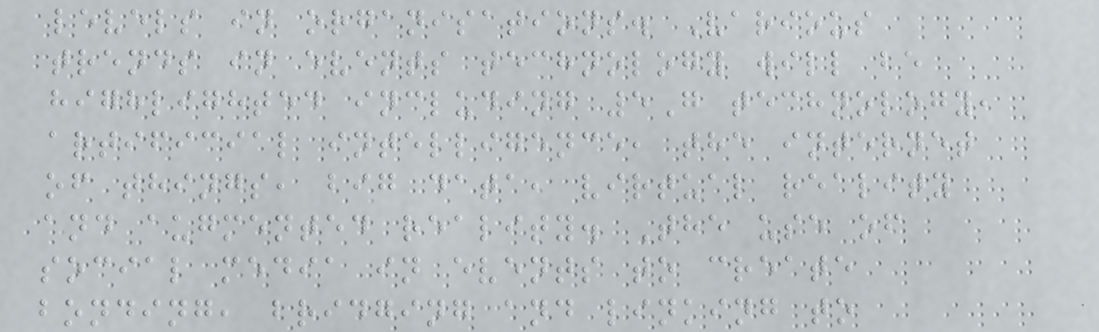levels in organisations. Various
trends in events technology will be
highlighted including 5G technology,
artificial intelligence, the internet
of things, big data, virtual reality
and augmented reality. The use of
social media in events to create
bonding, bridging and linking to
